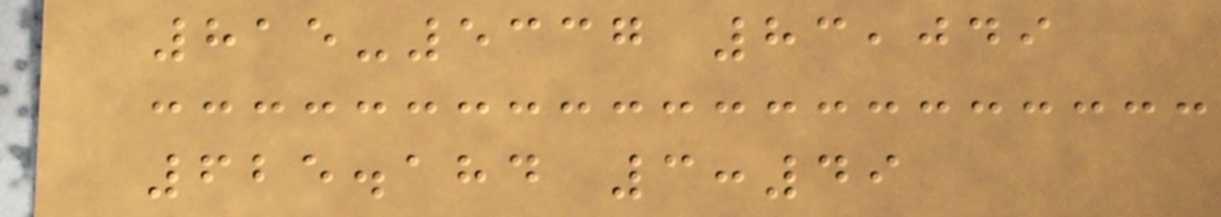815-5337 83,049
625.184 3:49
